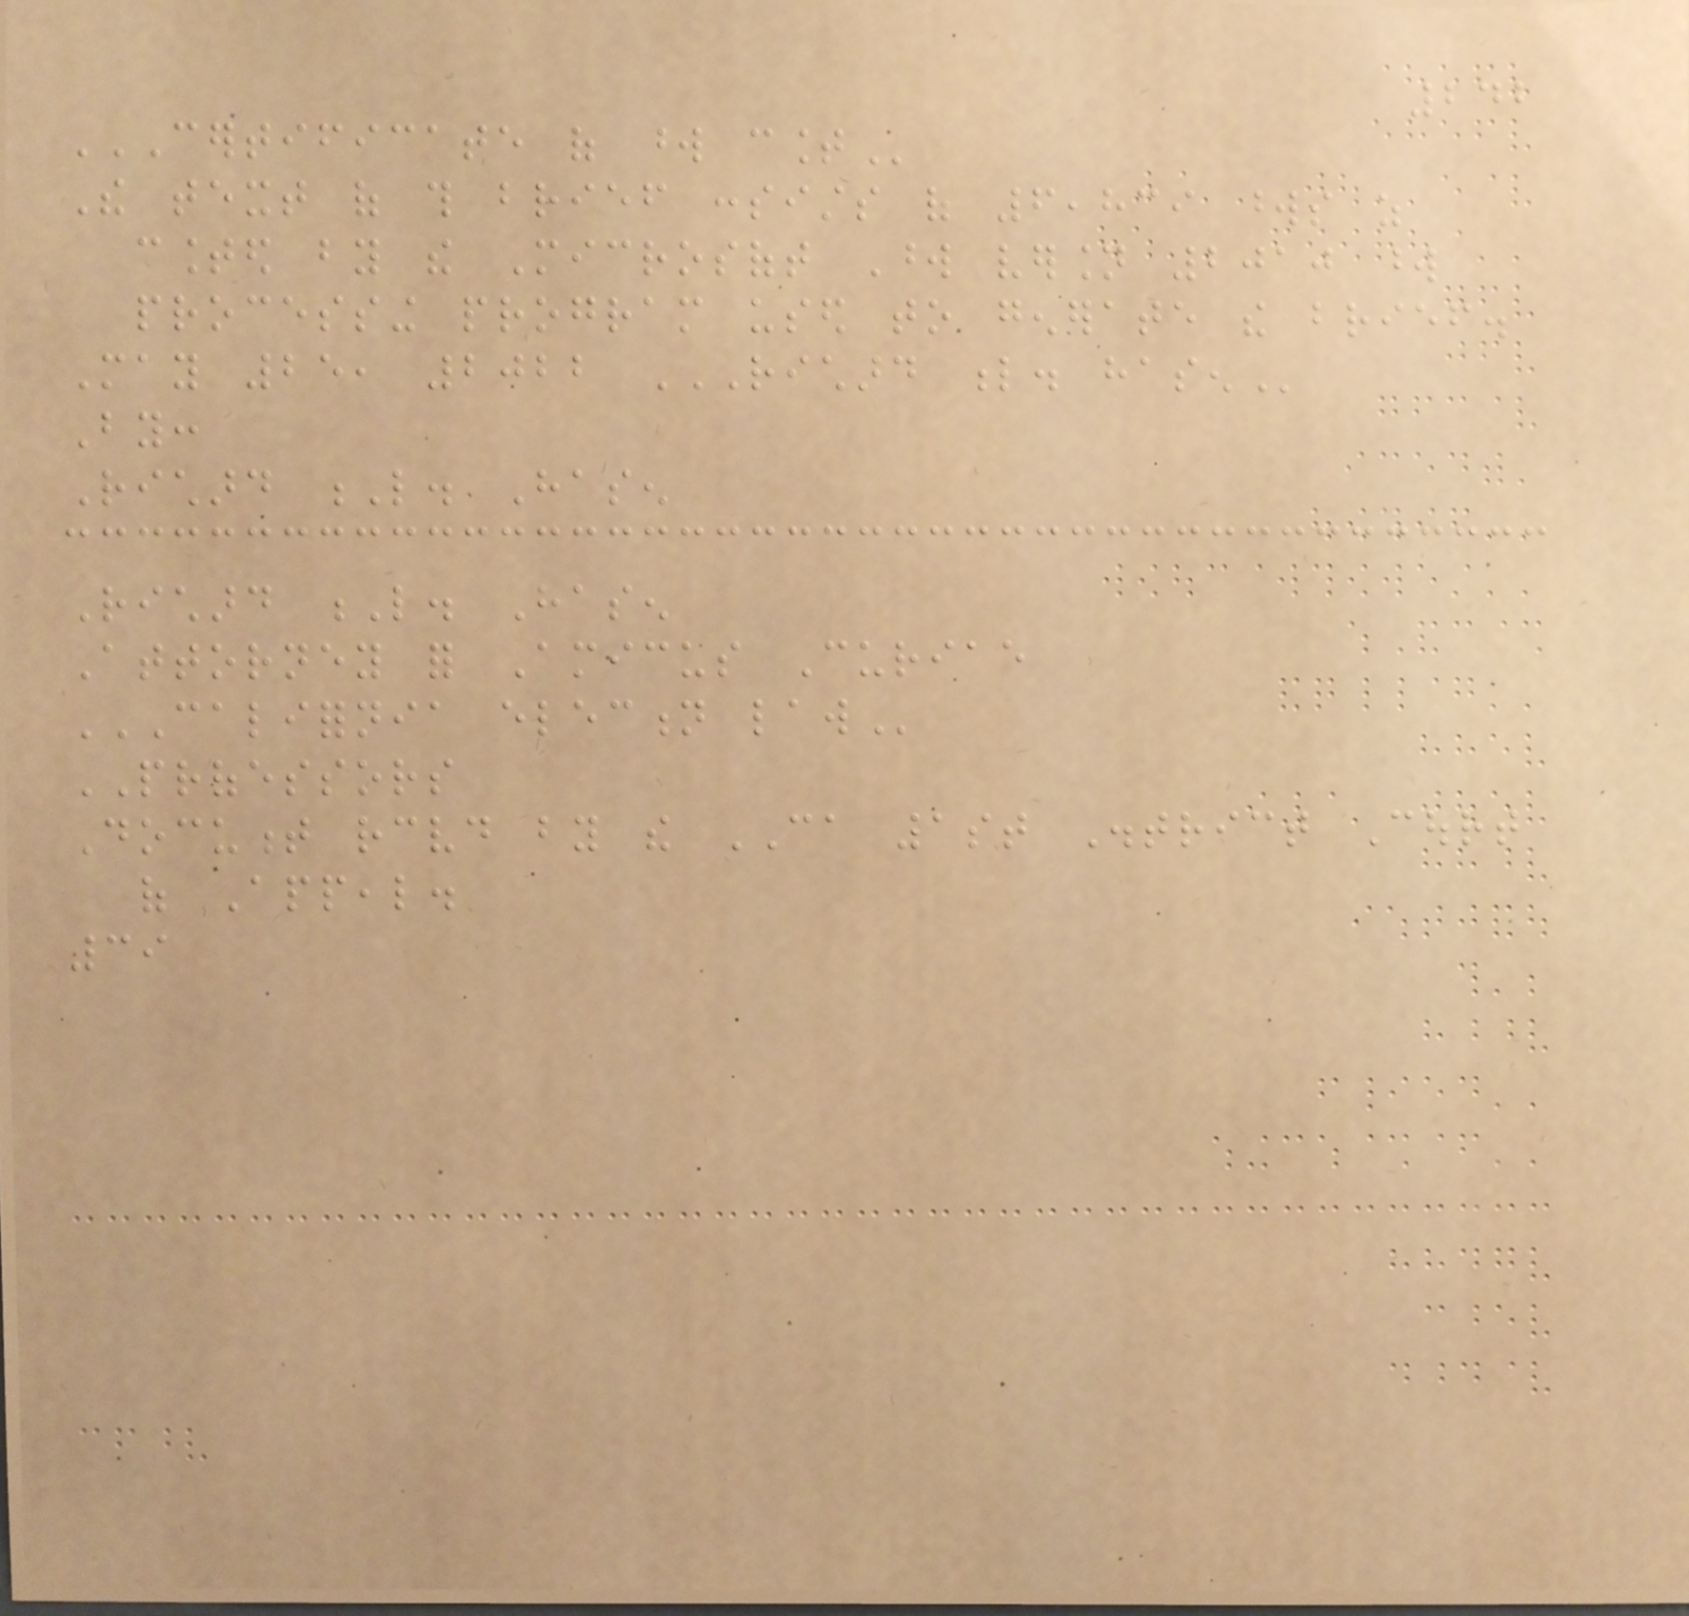242
CERTIFICATE OF WORD COUNT
The text of this brief consists of 6,839 words as
counted by the Microsoft Word version 2010 word
processing program used to generate the brief.
May 25, 2022 RICHARD L. HASEN
By:
Richard L. Hasen
Richard L. Hasen
Attorney for Amicus Curiae
CALIFORNIA ELECTION LAW
PROFESSORS
Document received by the CA 1st District Court
of Appeal.
39
